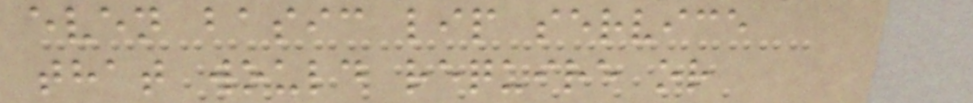even basic lip service
that would require or
